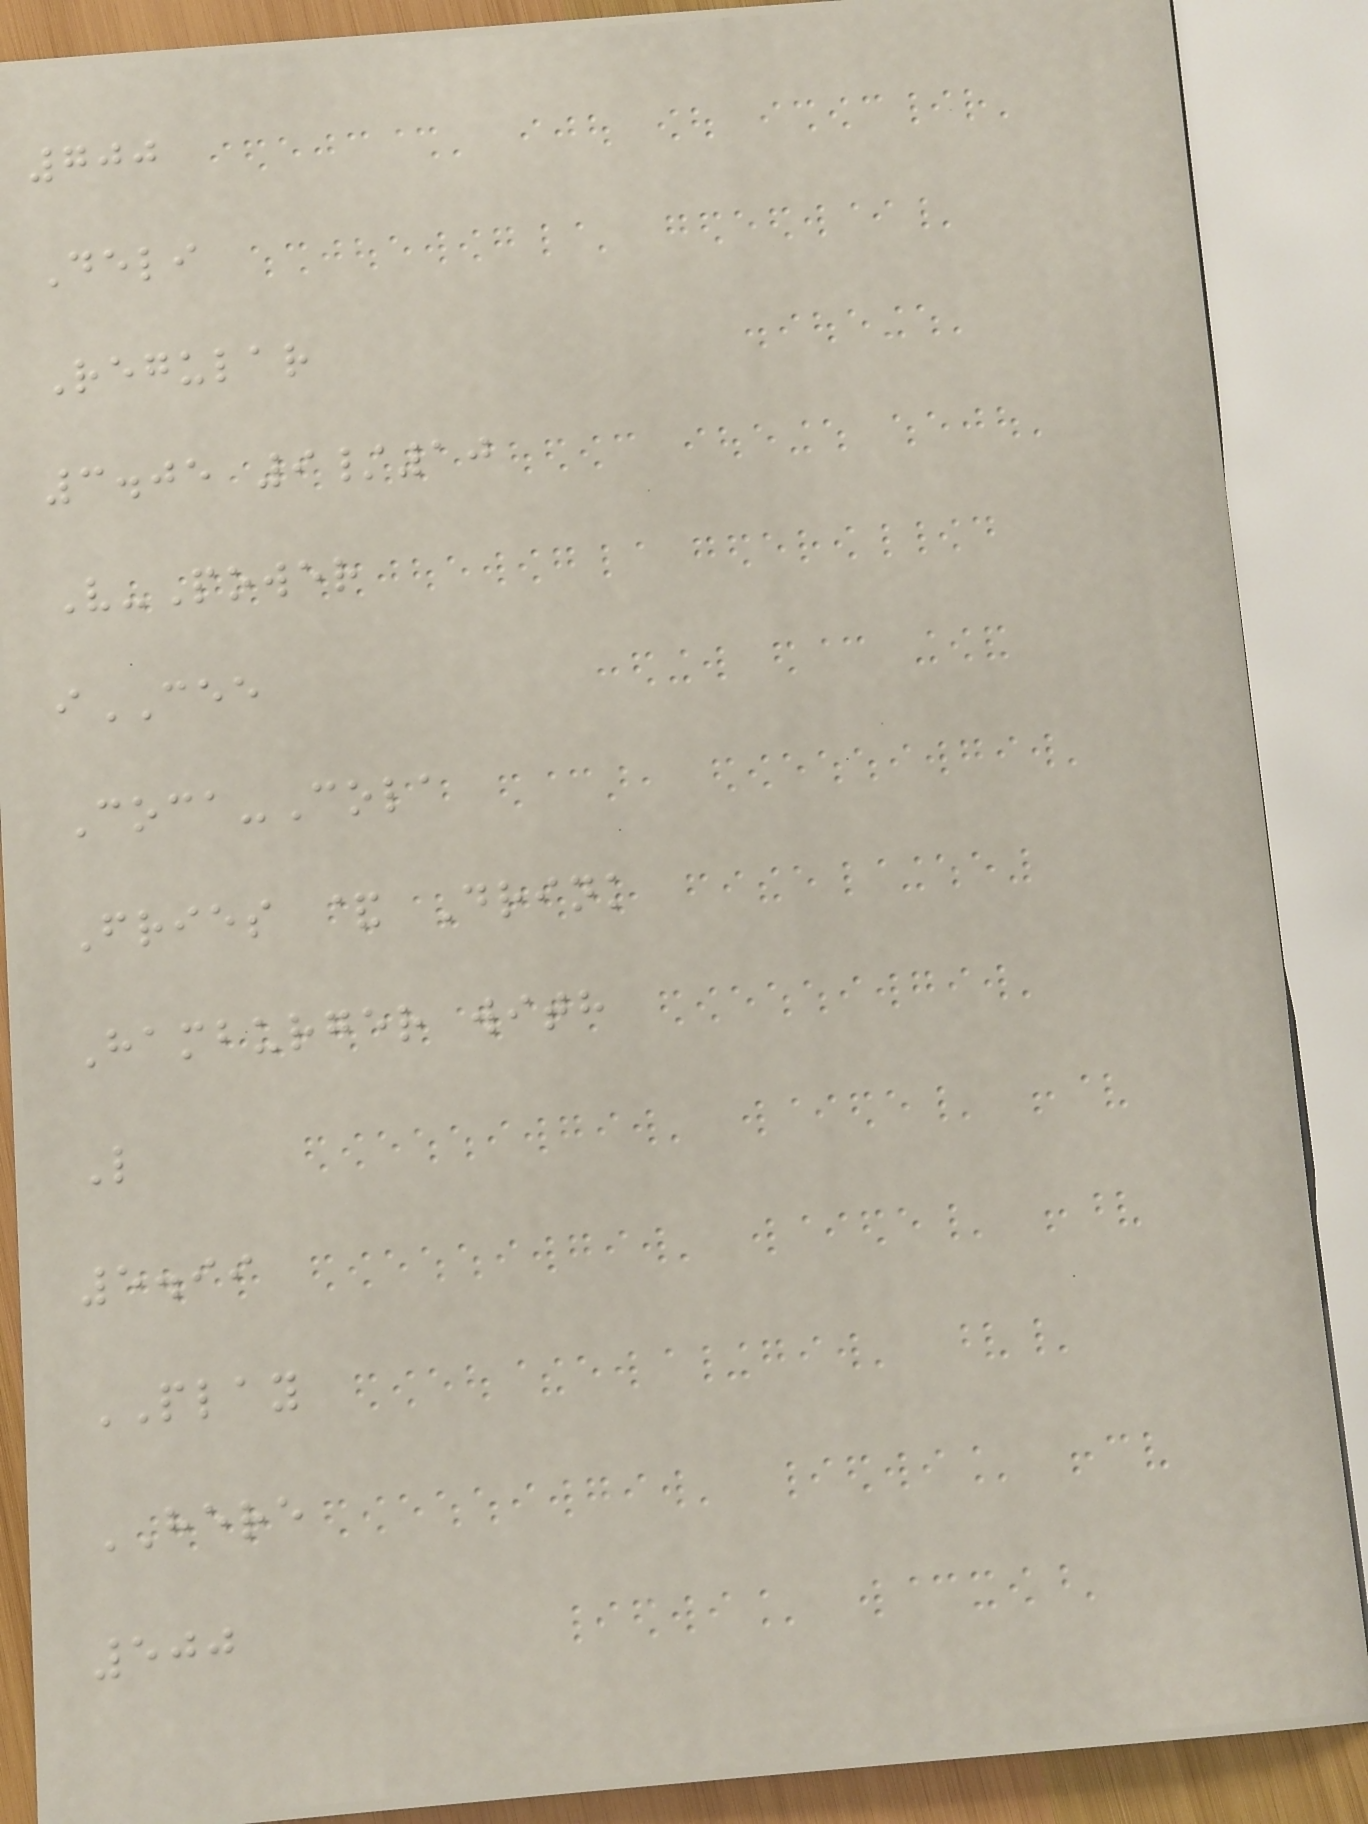700
Deli
Regular
3.05 9/10
V-Power
iCEE
Coca-Cola
Fries & Drink
Hamburger with
L
5.99
PLAY
HERE
500
